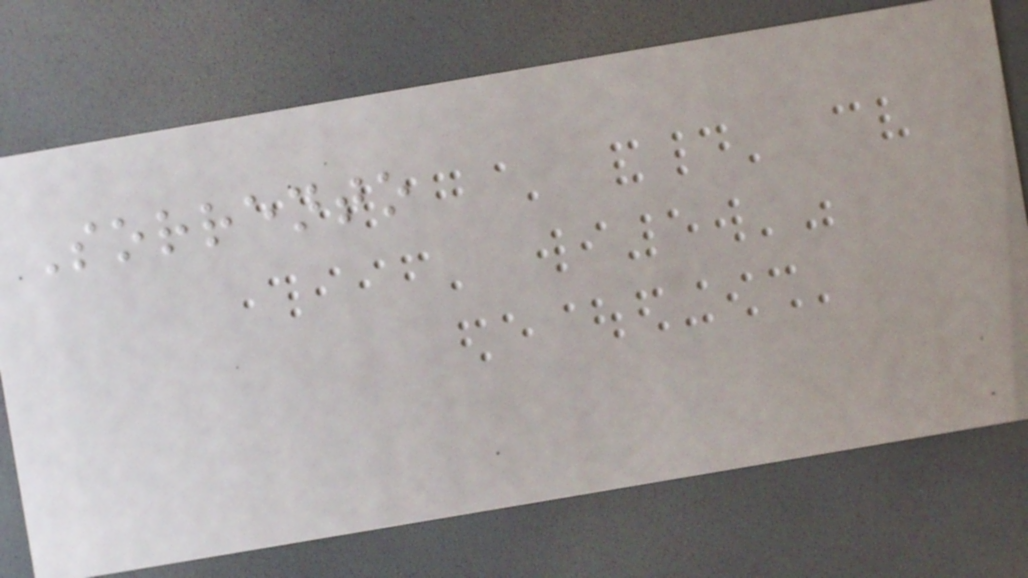Sorrento
